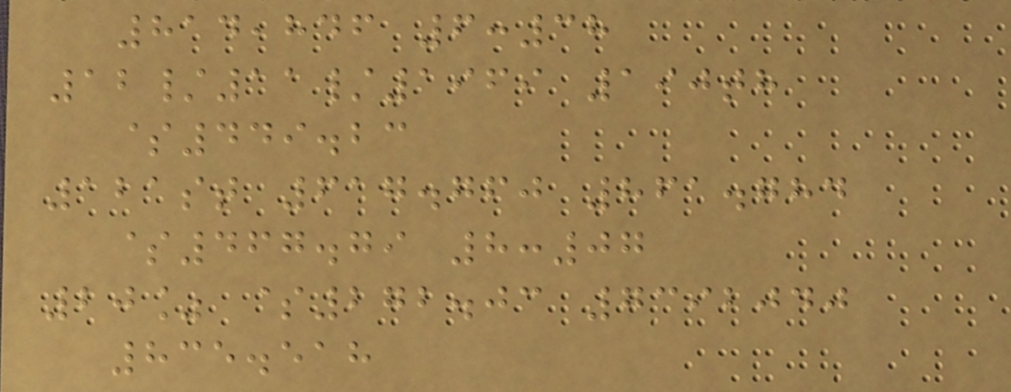814,846 6:38
12/11/1969 190th
$449.23
121st 617.760 861.784
$467.79 8:07
20% $272.03 7392040
835.518
